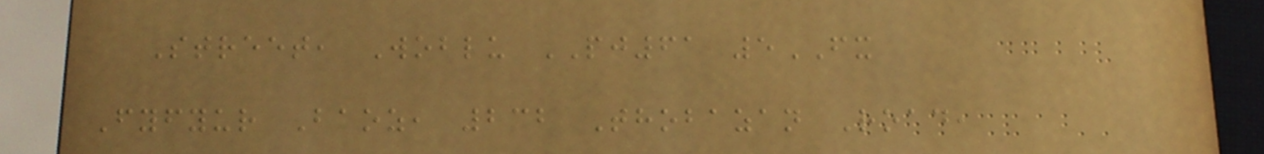Street, Woblu PJ61 5FX
Fyfyur Baoz, 232 Thobazan Road,
